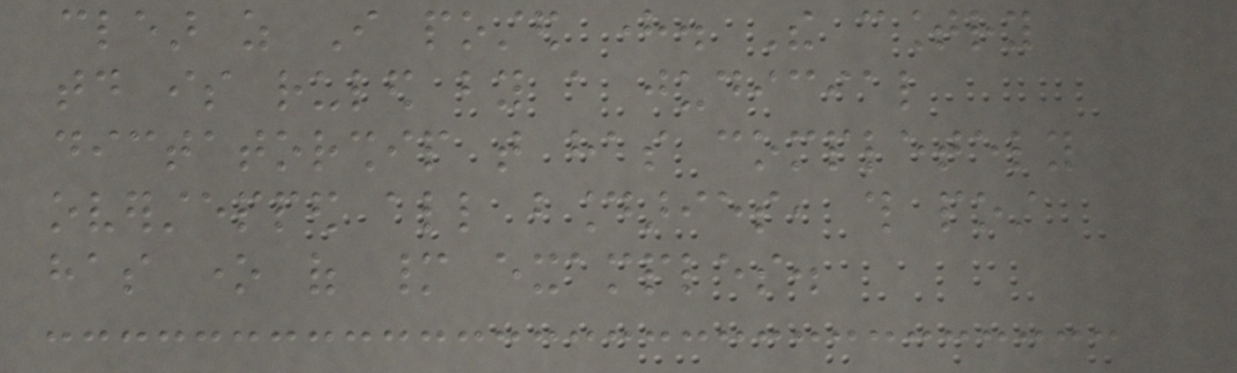clear as I posted here. The country
today is ruled by a judicial
dictatorship that has completely
overstepped all boundaries, this post
has one of many examples.
